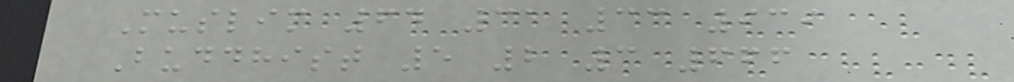Muslim 64 31 33 939
Buddhist 5 2 3 666
